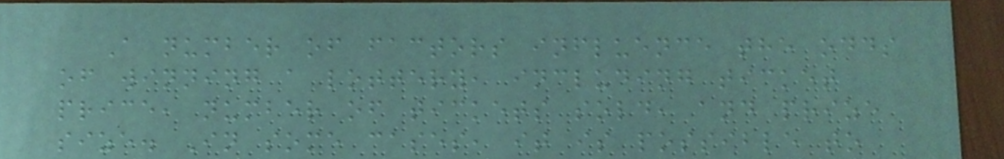A number of factors influence the odds
of winning a lottery, including ticket
price, number of tickets sold, and prize
size. In some cases, it is possible to
